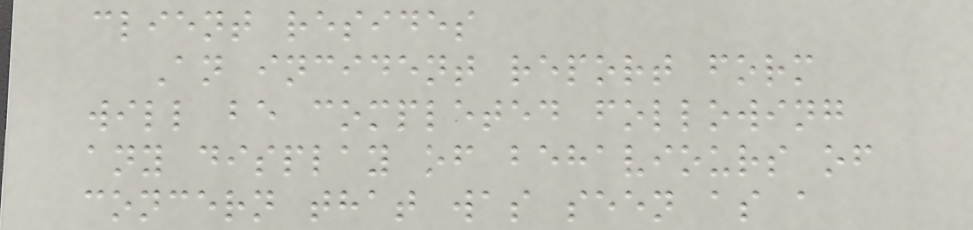client resides
An incident report form
will be completed following
any display of behaviours of
concern that was seen as a
